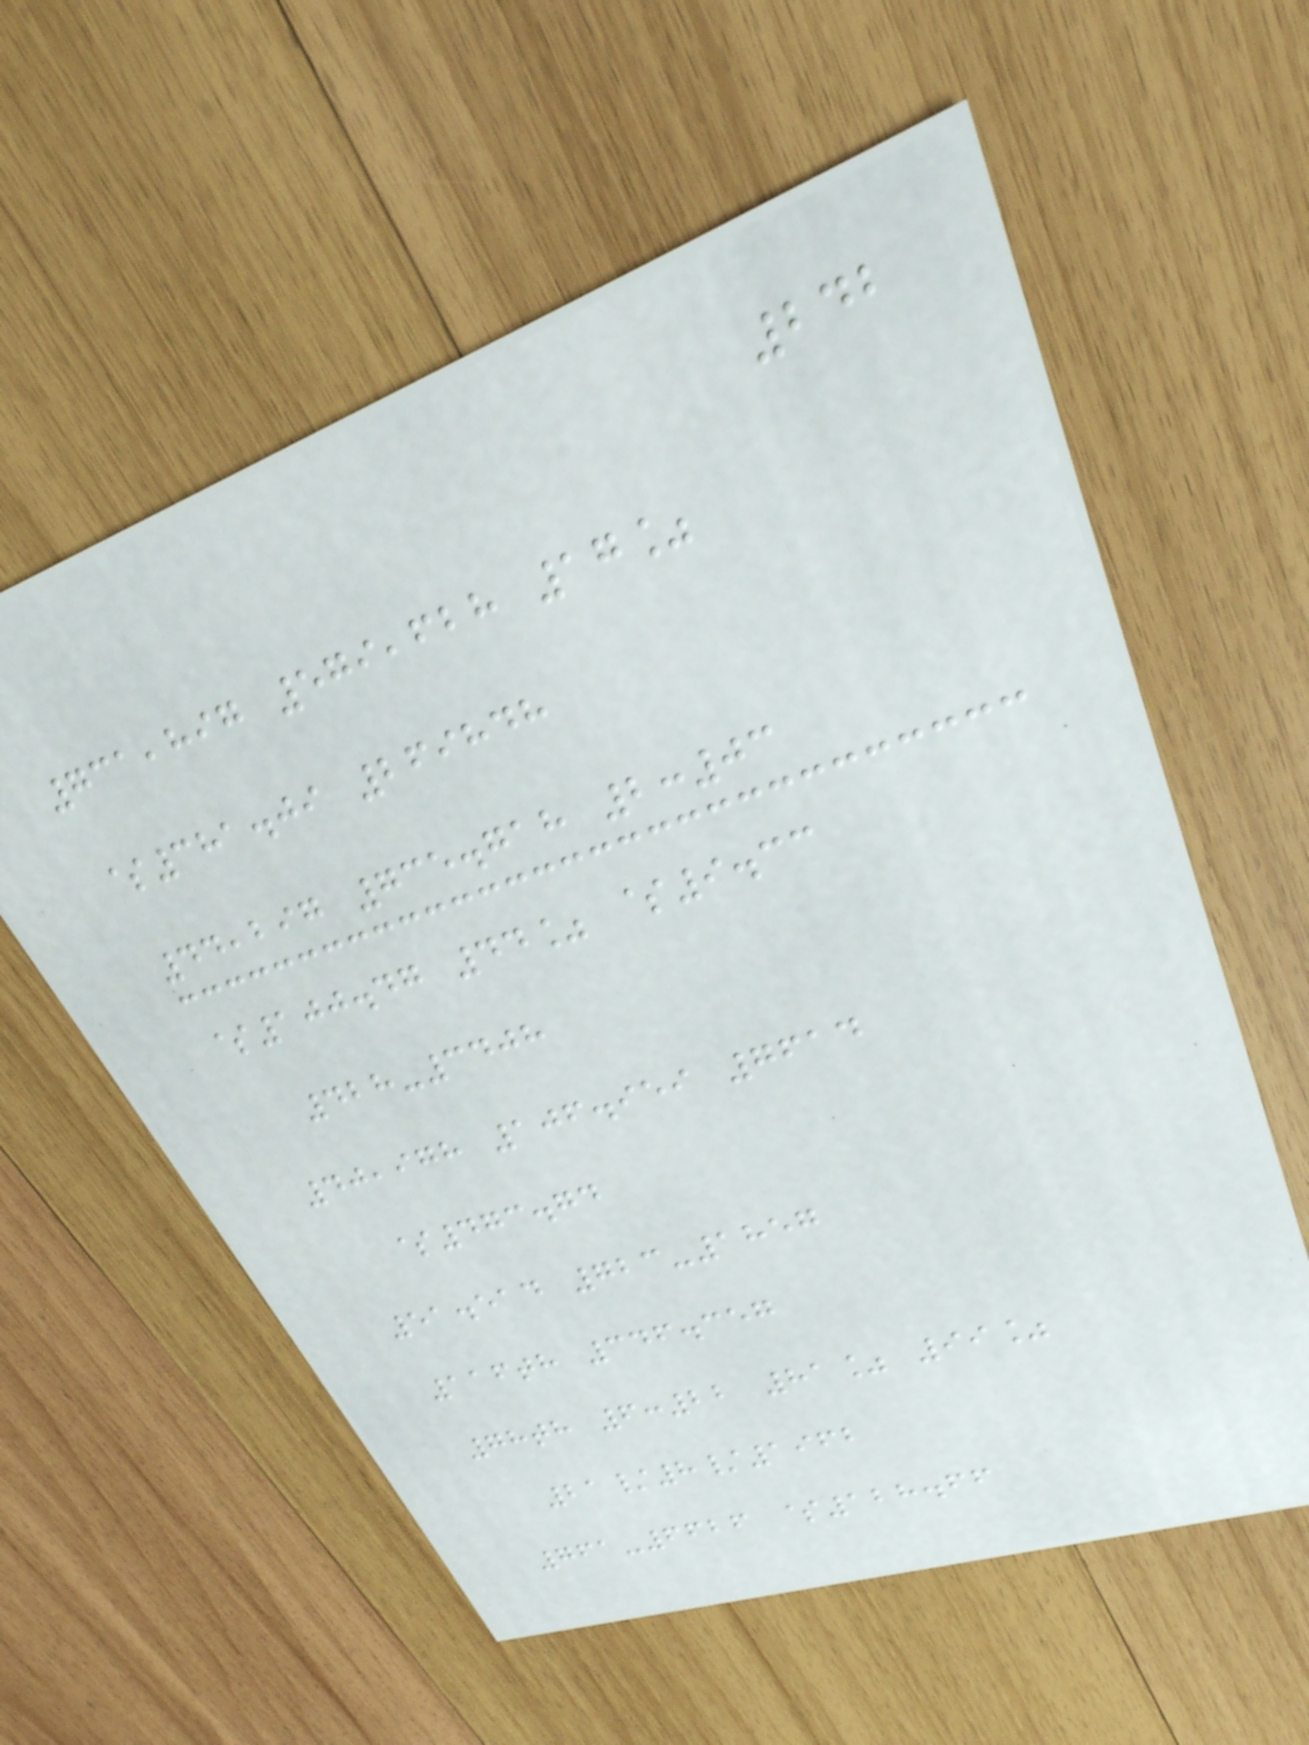242
731,897 579,628 17%
$381.09 269848
44,297 735.718 2:03
$100.47 44% $9.33
428-3408
40,978 106.959 7614
$473.74
51.514 723-1857
116th 346.357
78th 6:22 81% 99%
21/8/1962
761-6626 $128.66
